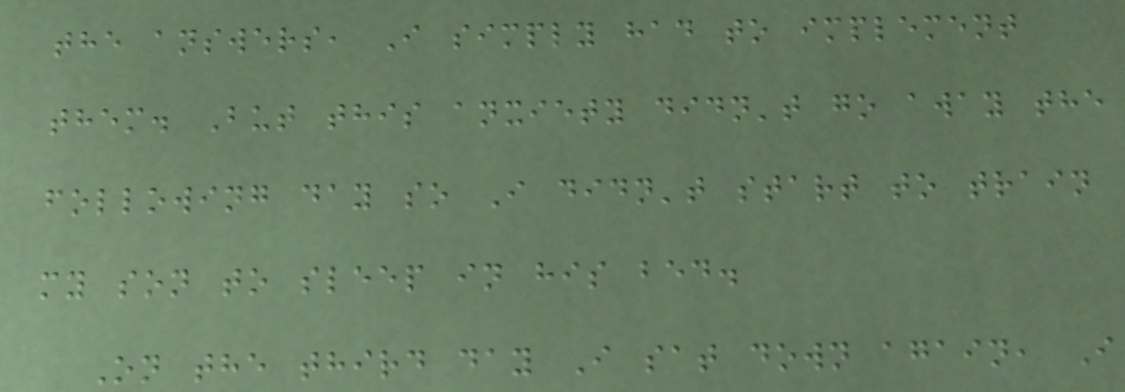the answers, I simply had to implement
them. But this anxiety didn't go away the
following day so I didn't start to train
my son to sleep in his bed.
On the third day I sat down again, I
